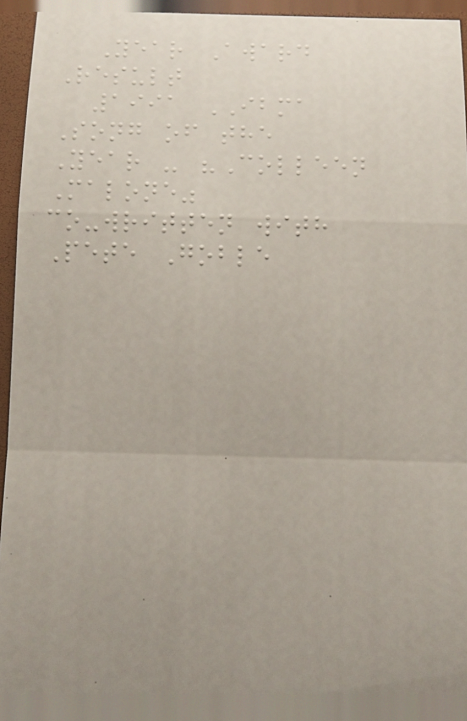Year Award
Result
1991 IBMA
Song of the
Year - "Colleen
Malone"
co-written with
Pete Goble
